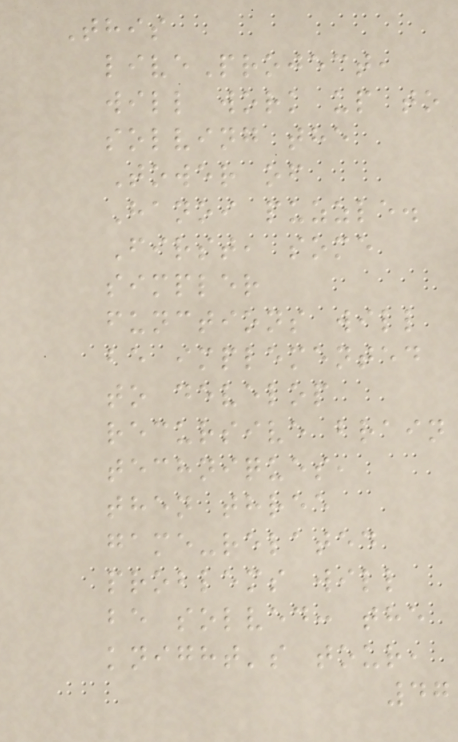This
liveProject,
will work up to
solving the
Tower of
Hanoi puzzle.
First, some
simpler
functions will
be implemented
to develop
recursive brain
techniques,
then three
game-related
problems will
be solved: the
knight's tour,
47
